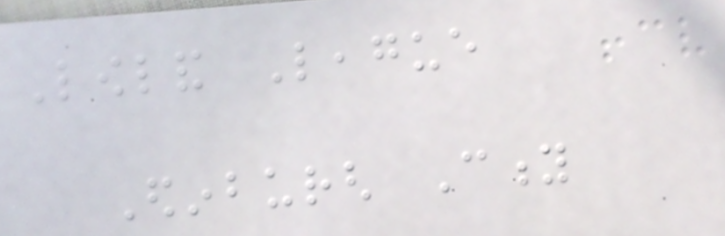Lowland League
Edinburgh City
